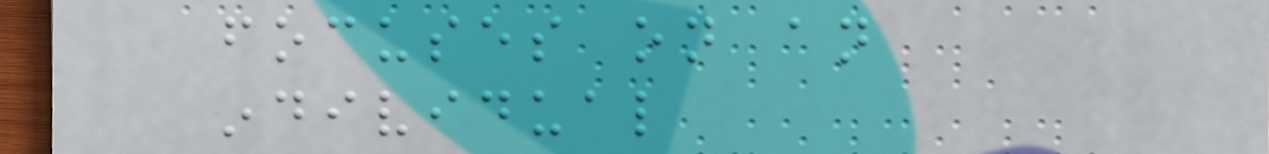focuses on an
individual
